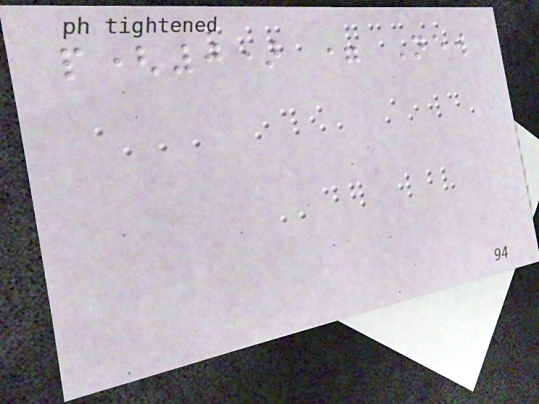p(0) = New
